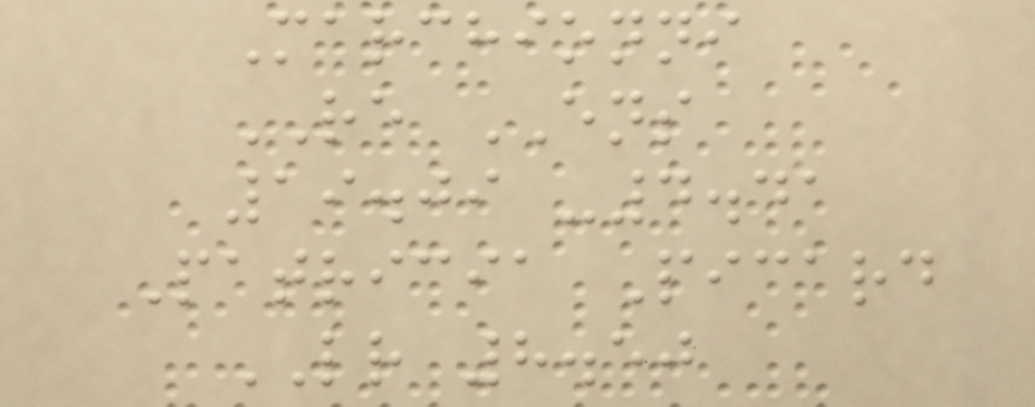Marchionni
RE ENS
19.09 -4.41
Patricia Picard
LR 8.50
